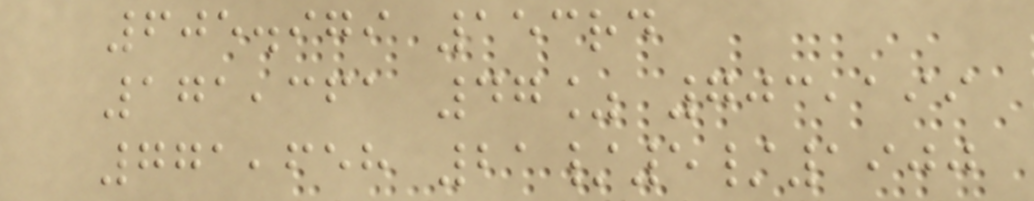605.979 153rd
171,361 47% 703,199
771,658 21/5/1900
